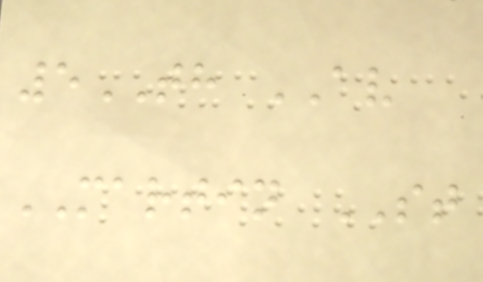5TH AV
MARTIN ST
